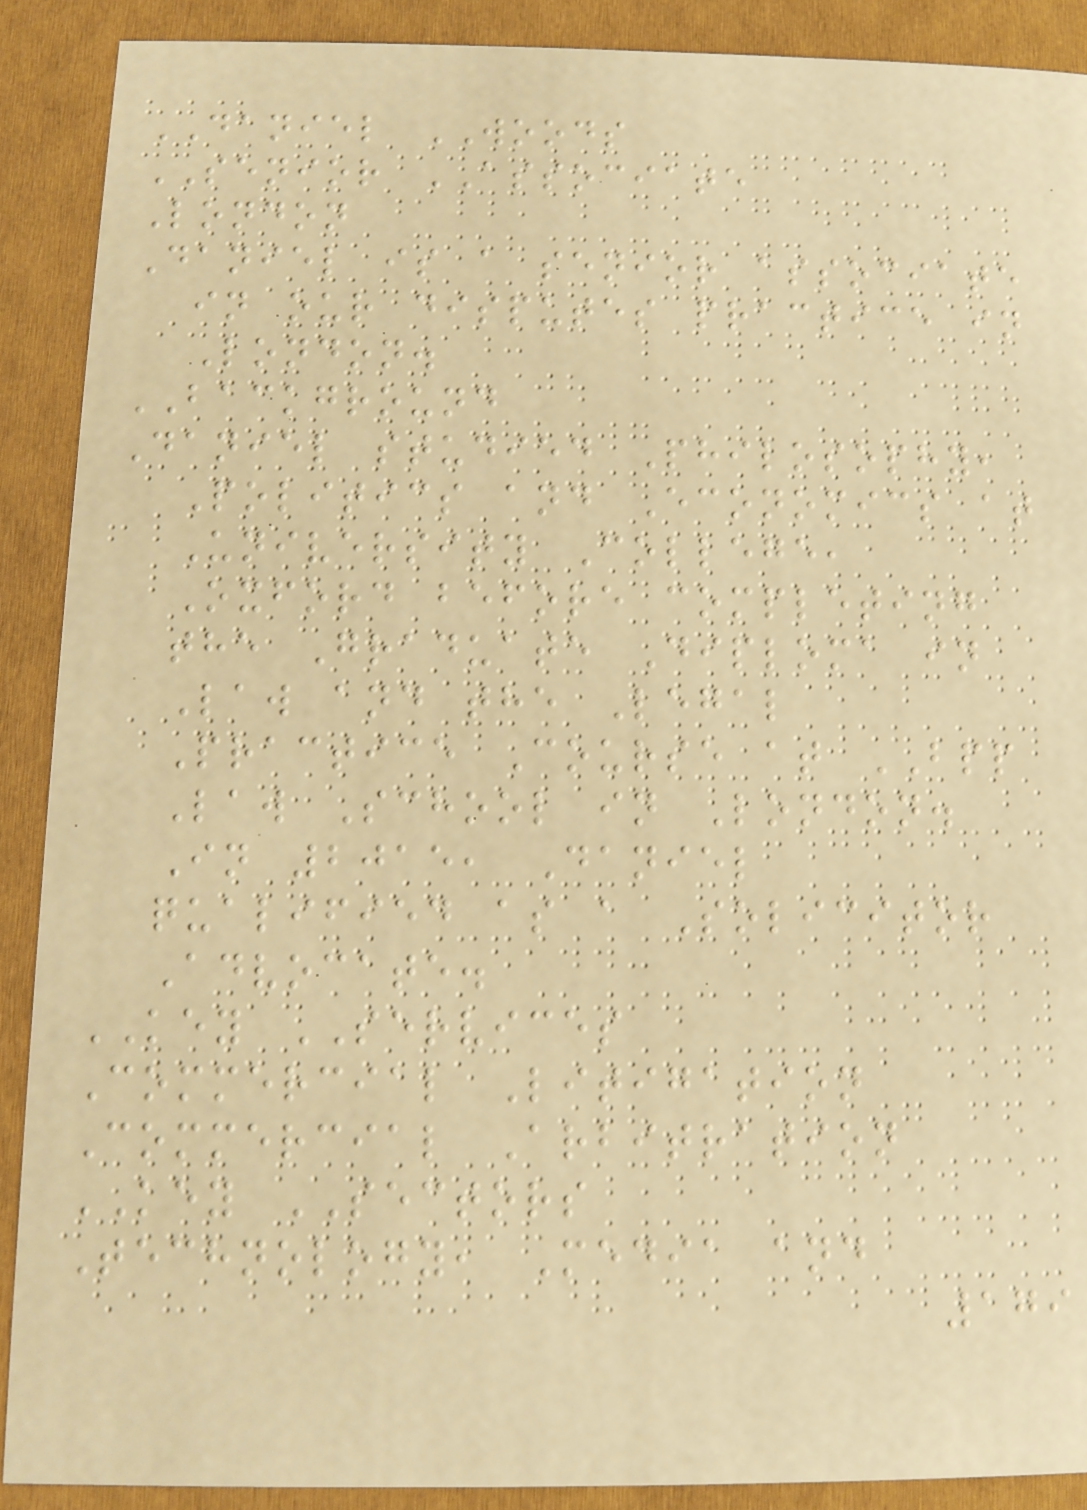DANIEL WOODS
SENIOR ASSOCIATE
London
Daniel is a senior associate
in our disputes practice in
London.
BACKGROUND
Daniel studied Philosophy,
Politics and Economics at
University College,
Oxford before completing
the Graduate Diploma in
Law and the Legal
Practice Course at BPP
Law School in London.
In 2015, Daniel
qualified as a Solicitor
Advocate.
KEY SERVICES
Commercial Litigation
Commercial Arbitration
KEY SECTORS
Technology, Media and
179
